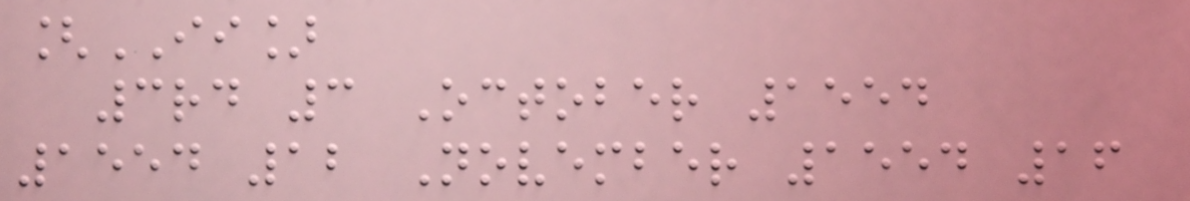[II]
3rd 3 October 1554
1554 12 November 1554 16
